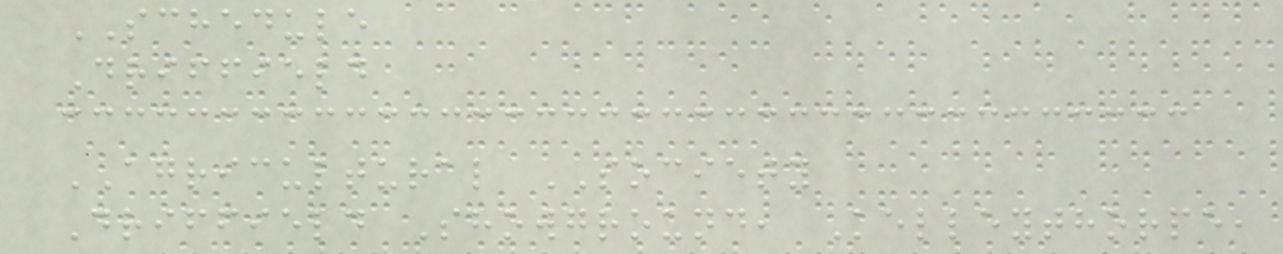SCHEDULE
Driffield
AGRICULTURAL SOCIETY
Driffield Showground, Kelleythorpe,
